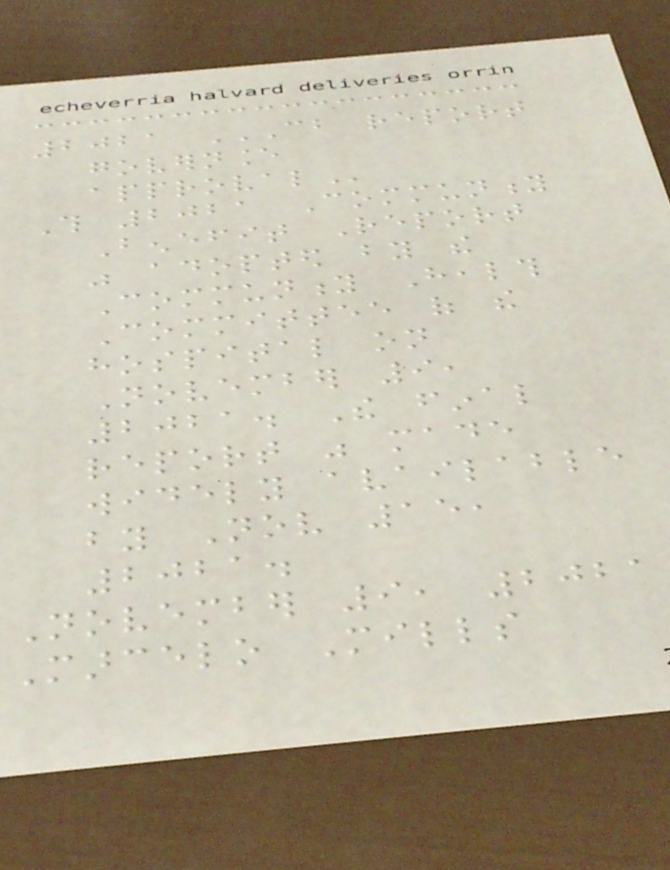2021 CB REPORT
GOVERNANCE
APPROVAL
This 2021 Community
Benefit Report
was adopted by the
Community Health
Committee of the
hospital on
November 9,
2021. The final
report was made
widely available
by Nov 15,
2021.
November 9, 2021
Marcelo Mills
